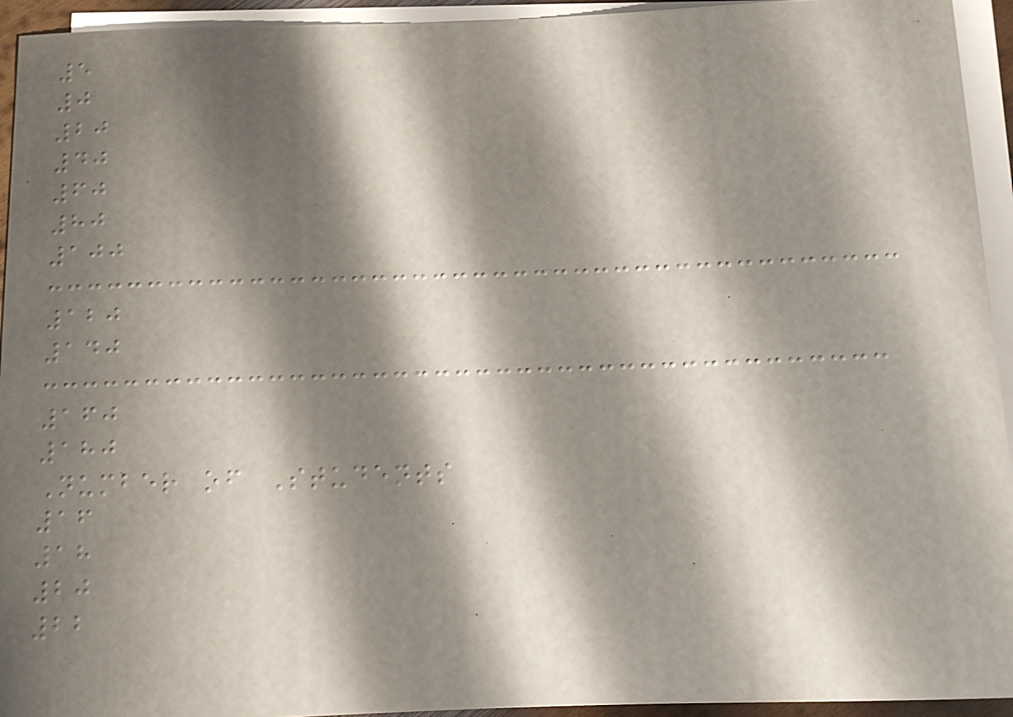5
0
20
40
60
80
100
120
140
160
180
Number of Students
16
18
20
22
